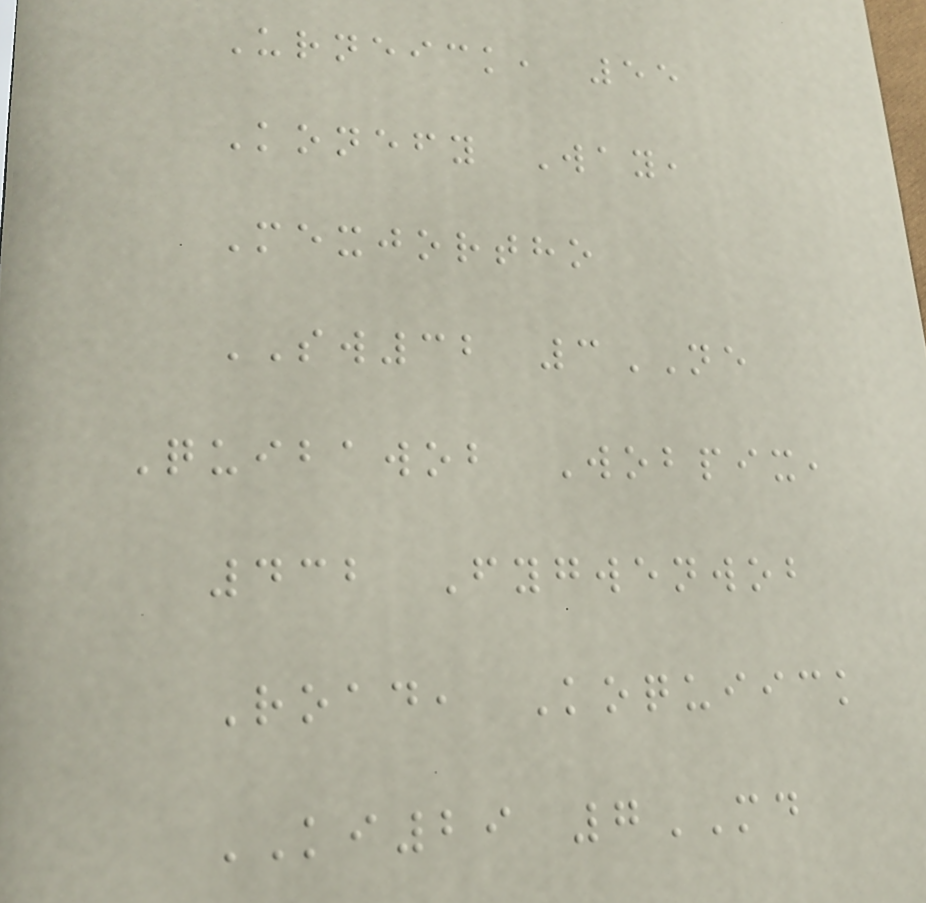Urneick, 55
Konefy Way,
Mexjortho
SW32 3NE
Quibawob Wobpix,
432 Fygwenwob
Road, Koquiick
KI29 7MD
